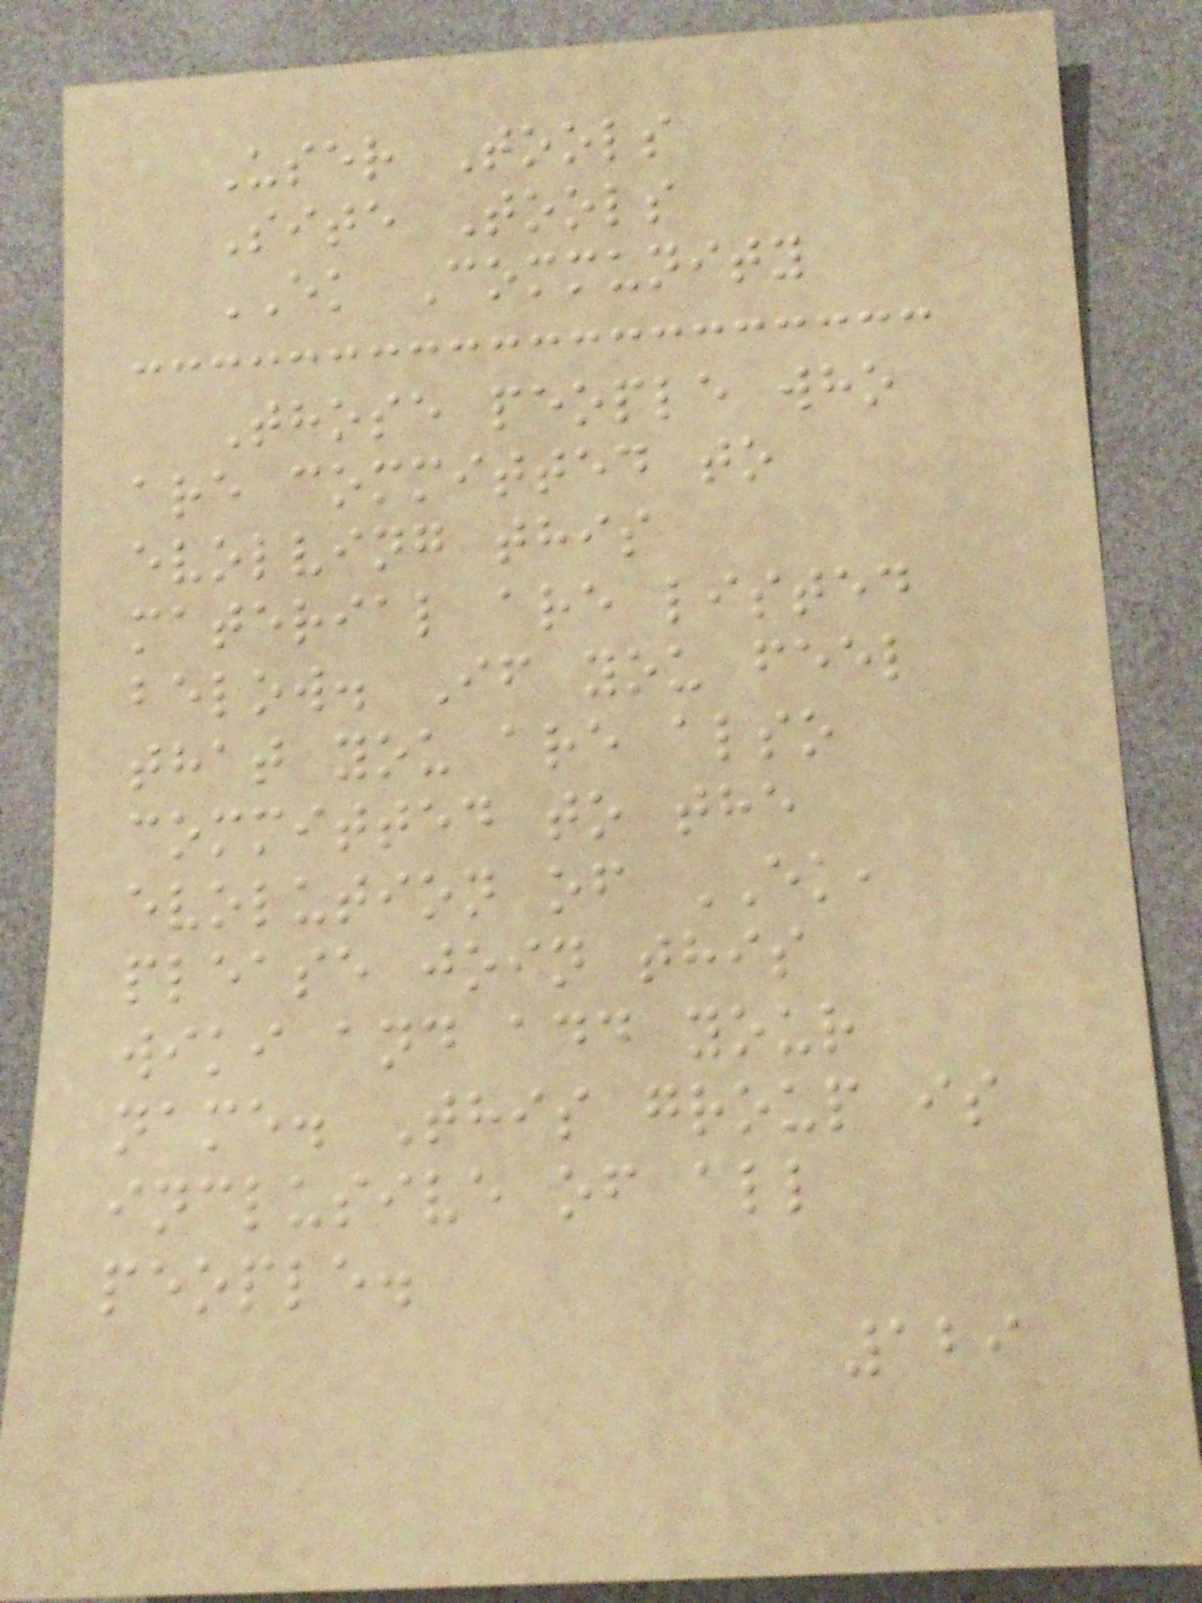User Tools
Site Tools
EK Community
Those people who
are committed to
evolving this
material are listed
below. If you feel
that you are also
committed to the
evolution of EK,
please join this
wiki and add your
name. This group is
inclusive of all
people.
129
